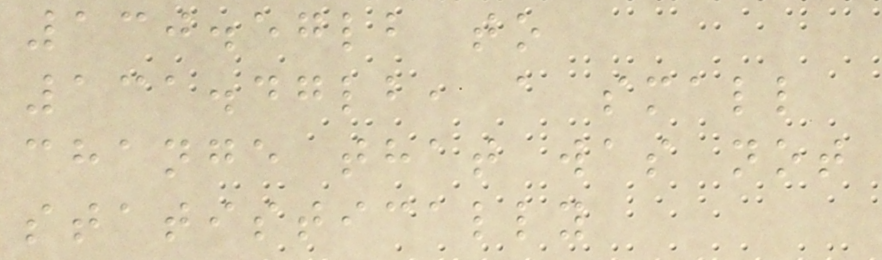130.57lb to
131.47lb, a small
change that was not
statistically
